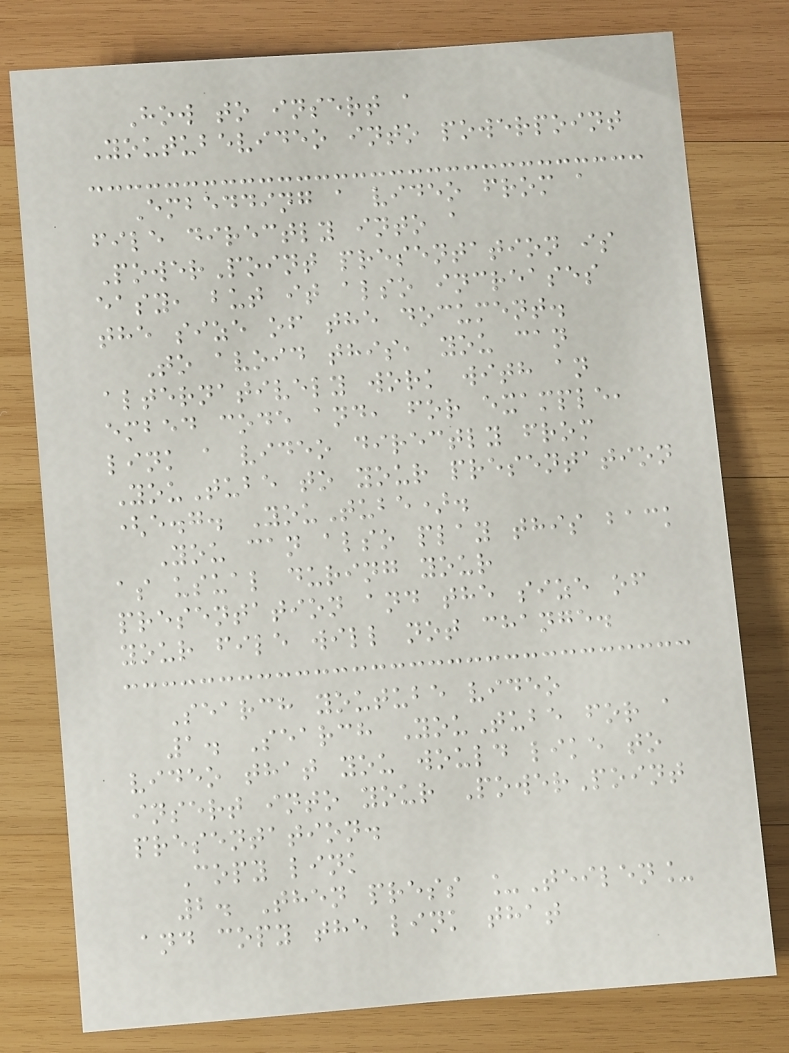How to insert a
Youtubevideo into powerpoint
Embedding a video from a
file directly into a
PowerPoint presentation is
easy, but it also increases
the size of the document.
To avoid this, you can
alternatively work with an
embed code and, for example,
link a video directly from
YouTube to your presentation
(e.g. YouTube).
You can also play this back
as usual during your
presentation and the size of
your file will not change.
Search youtube video
1. Search YouTube for a
video that you would like to
insert into your PowerPoint
presentation.
Copy link
2. Then press _Teilen_
and copy the link that
